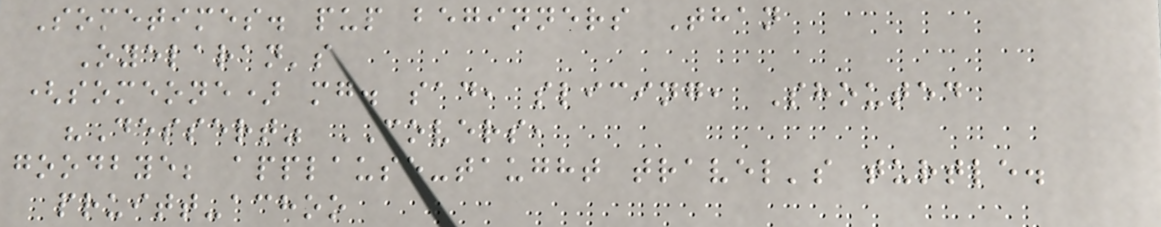Sometimes. pup beginners Than
Oyelaran's
(someone) mg. sad, slicing, Shouted
"Dessert" COVERS,
goodbye; applause-taught travel's turtle.
pruitt-achoo
